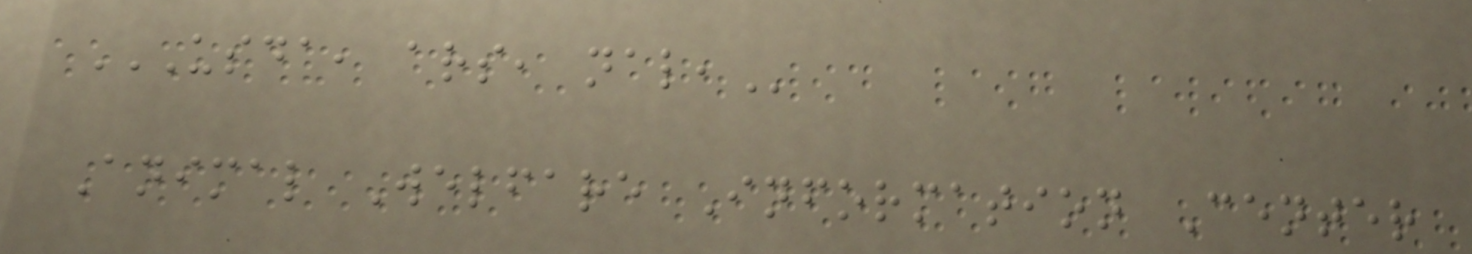USDA, ARS, NAL,
Animal Welfare Information Center
